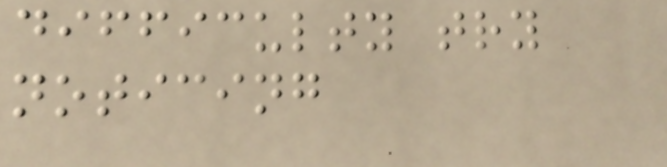difficulty try
noticing
